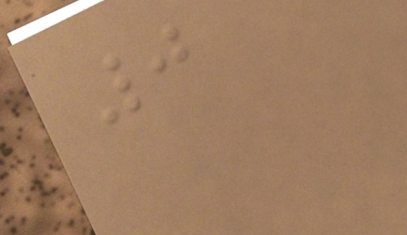0
